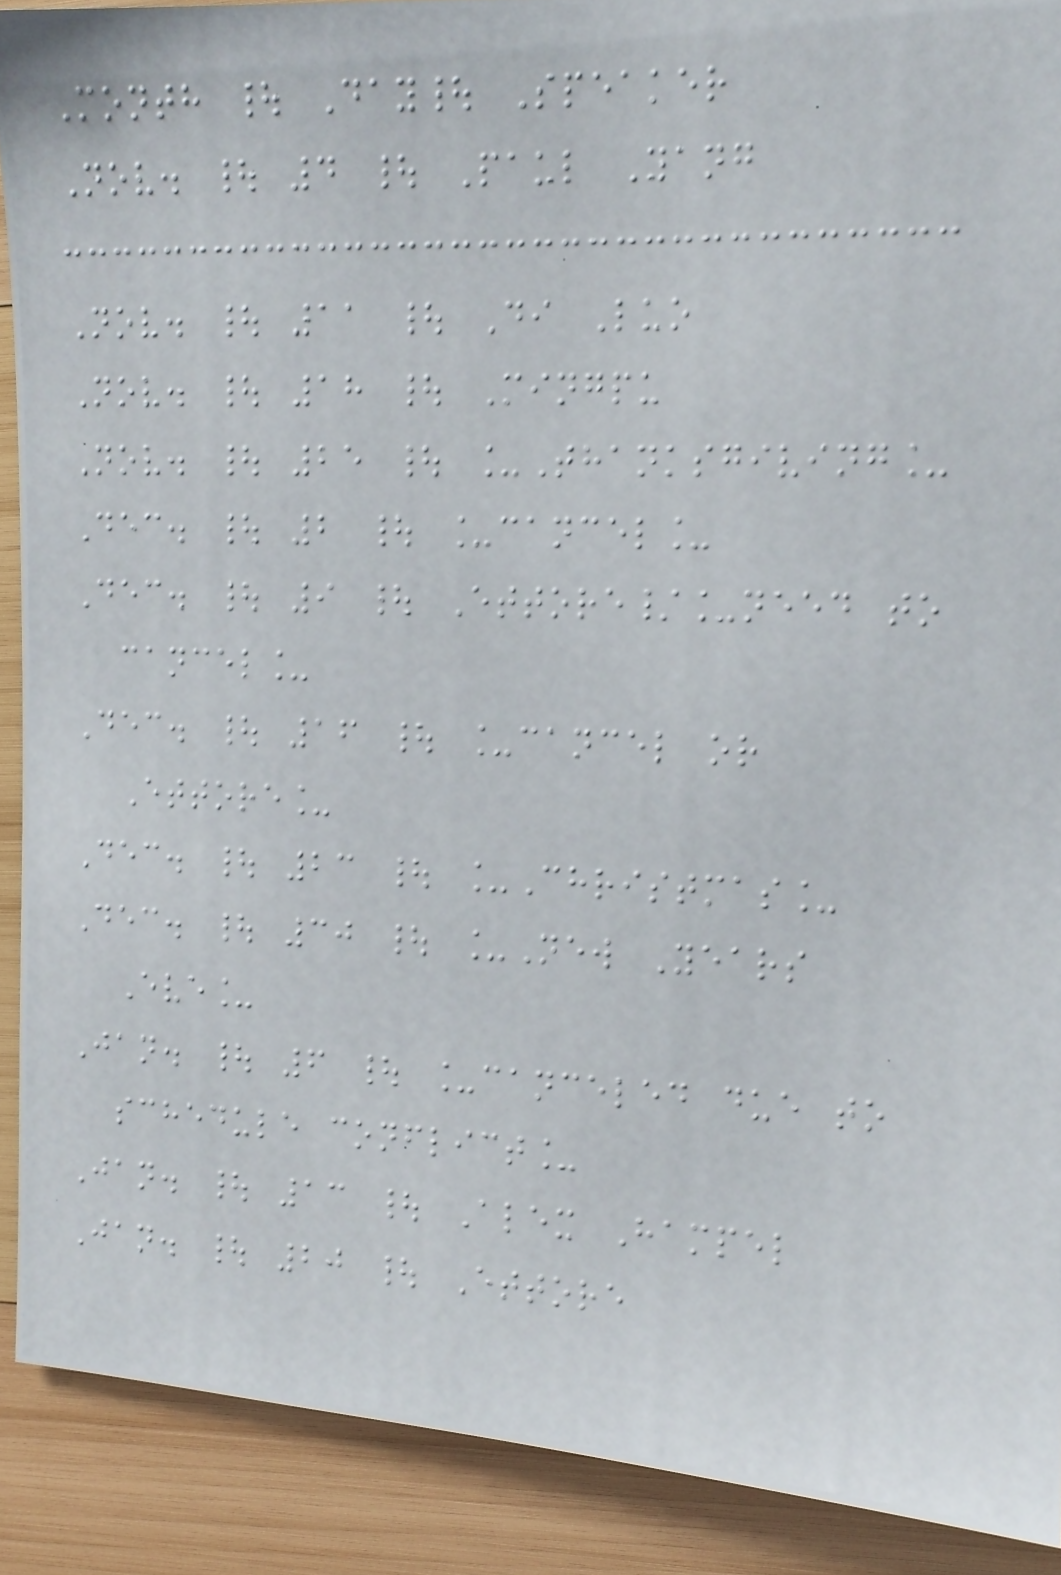Month | Day| Speaker
Nov. | 4 | Paul Yang
Nov. | 11 | Di Luo
Nov. | 18 | Mingpu
Nov. | 25 | _Thanksgiving_
Dec. | 2 | _cancel_
Dec. | 9 | Ettore/_need to
cancel_
Dec. | 16 | _cancel or
Ettore_
Dec. | 23 | _Christmas_
Dec. | 30 | _New Years
Eve_
Jan. | 6 | _canceled due to
schedule conflict_
Jan. | 13 | Alex Hampel
Jan. | 20 | Ettore
